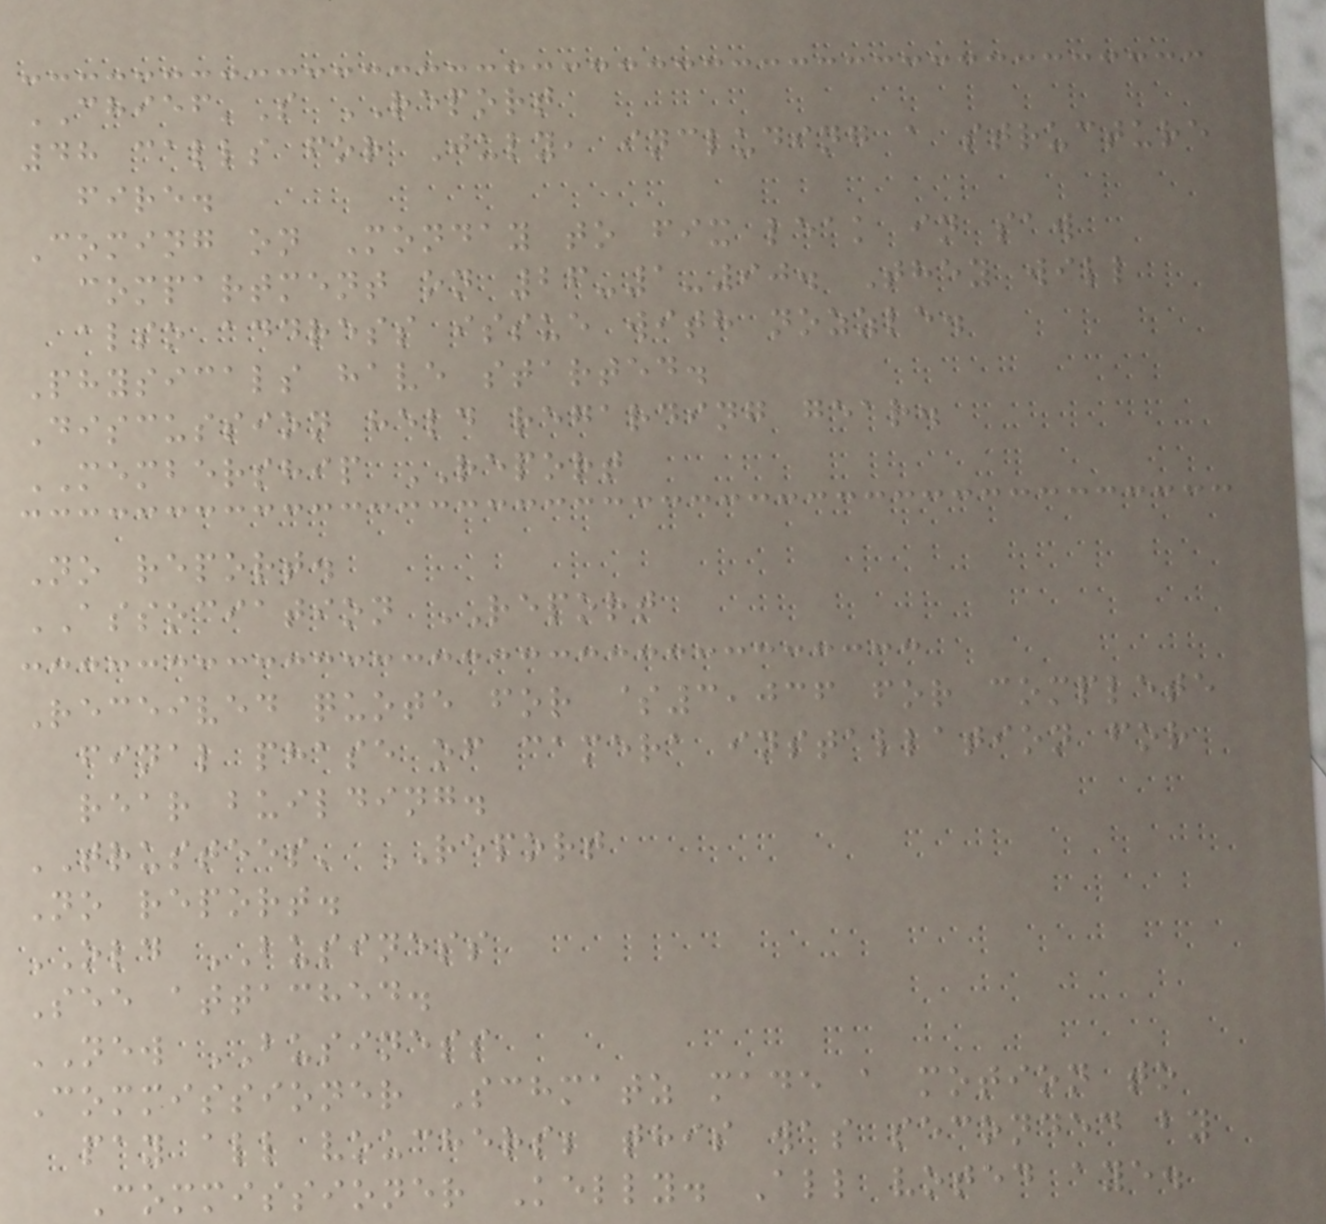CHIEF'S REPORT
48 calls for July, including a structure
fire.
Coming on Monday to fix leak in saw
compartment on 26-1-90. They will
also address issue with nozzle.
Physicals have started.
Discussion held regarding gear.
MEMBERSHIP REPORT
No report.
ASSOCIATION REPORT
Received quote for $3,036 for complete
final phase of camera installation for
rear building.
TRUSTEES' REPORT
No report.
OLD BUSINESS
See attached.
NEW BUSINESS
Commissioner Schmatz made a motion to
pay all vouchers; this was seconded by
Commissioner Kelly. All voted aye.
